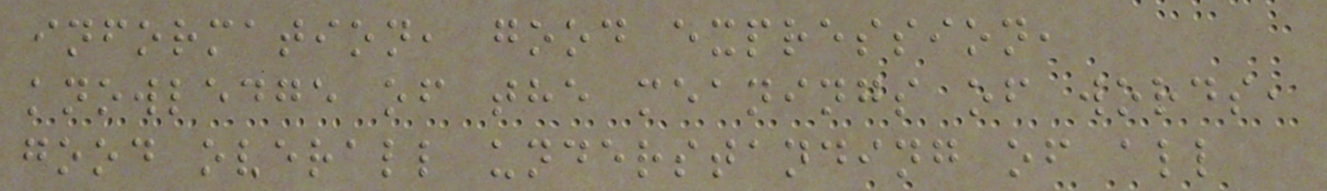information, good expression,
knowledge of the meanings of words,
good overall understanding of all
